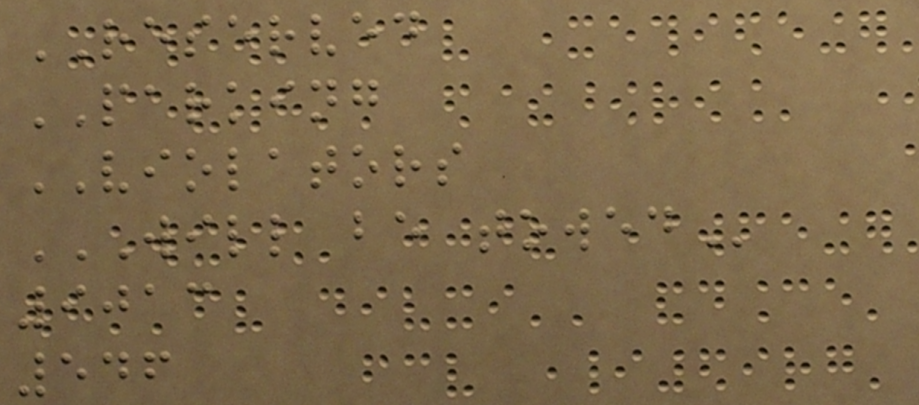RESERVED
PARKING
VIOLATORS
WILL BE TOWED
9013
546
